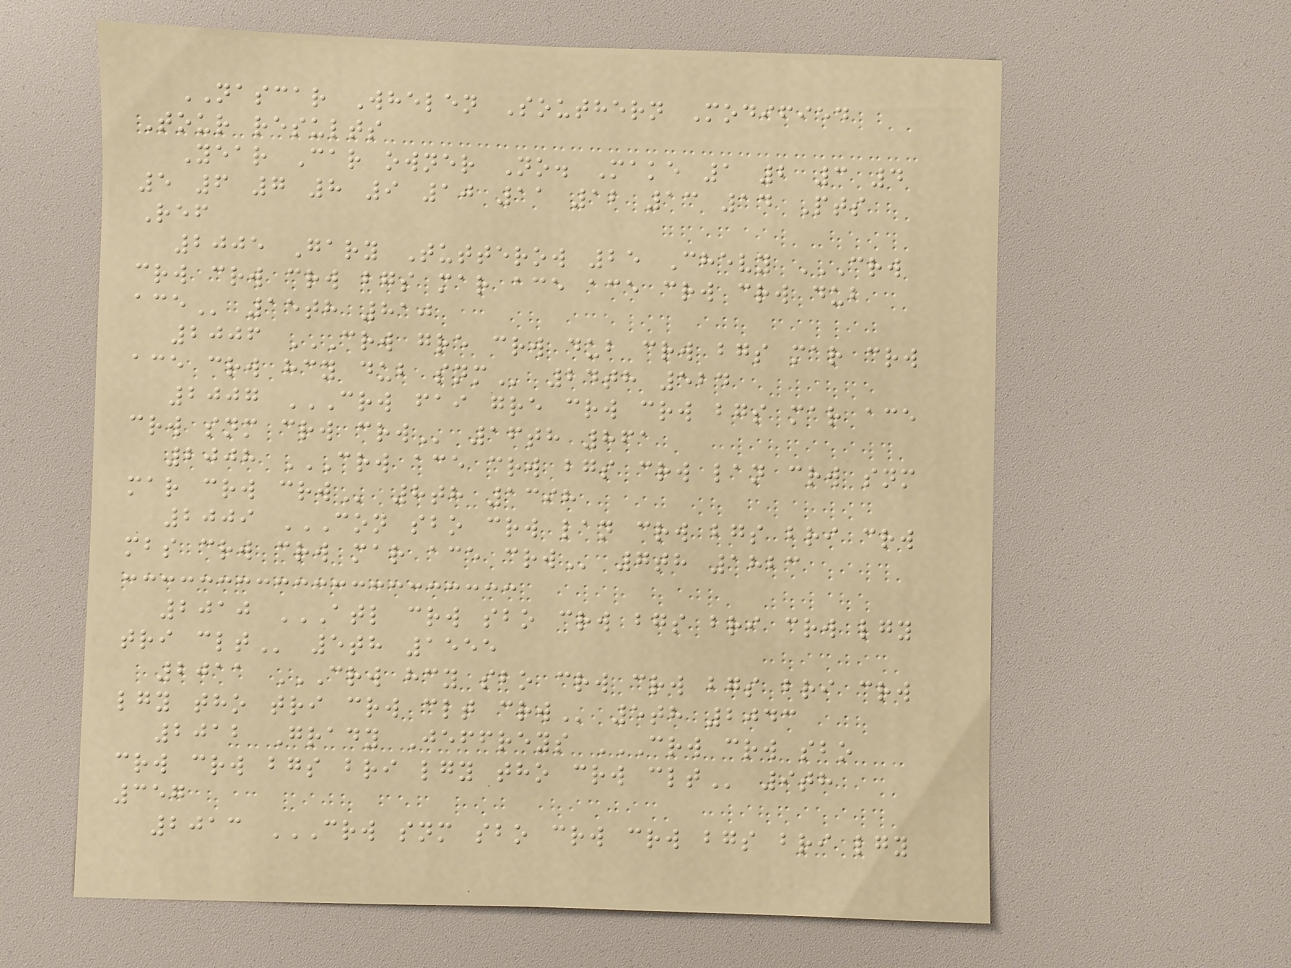NASCAR Whelen Southern Modified
Tour results
Year Car owner No. Make 1 2 3 4
5 6 7 8 9 10 11 12 13 14 Pts
Ref
2005 Gary Tutterow 25 Chevy CRW
CRW CRW CRW BGS MAR ACE ACE CRW CRW DUB
ACE 15th 810
2006 CRW GRE CRW DUB CRW BGS MAR CRW
ACE CRW HCY DUB SNM 24th 524
2007 CRW FAI GRE CRW CRW BGS MAR ACE
CRW SNM CRW CRW 16th 861
2008 CRW ACE CRW BGS CRW LAN CRW SNM
MAR CRW CRW 8th 1398
2009 CON SBO CRW LAN CRW BGS BRI CRW
MBS CRW CRW MAR ACE CRW 7th 1823
2010 ATL CRW SBO CRW BGS BRI CRW LGY
TRI CLT 5th 1555
2011 CRW HCY SBO CRW CRW BGS BRI CRW
LGY THO TRI CRW CLT CRW 5th 2043
2012 Grady Jeffreys CRW CRW SBO
CRW CRW BGS BRI LGY THO CRW CLT 9th
357
2013 CRW SNM SBO CRW CRW BGS BRI LGY
